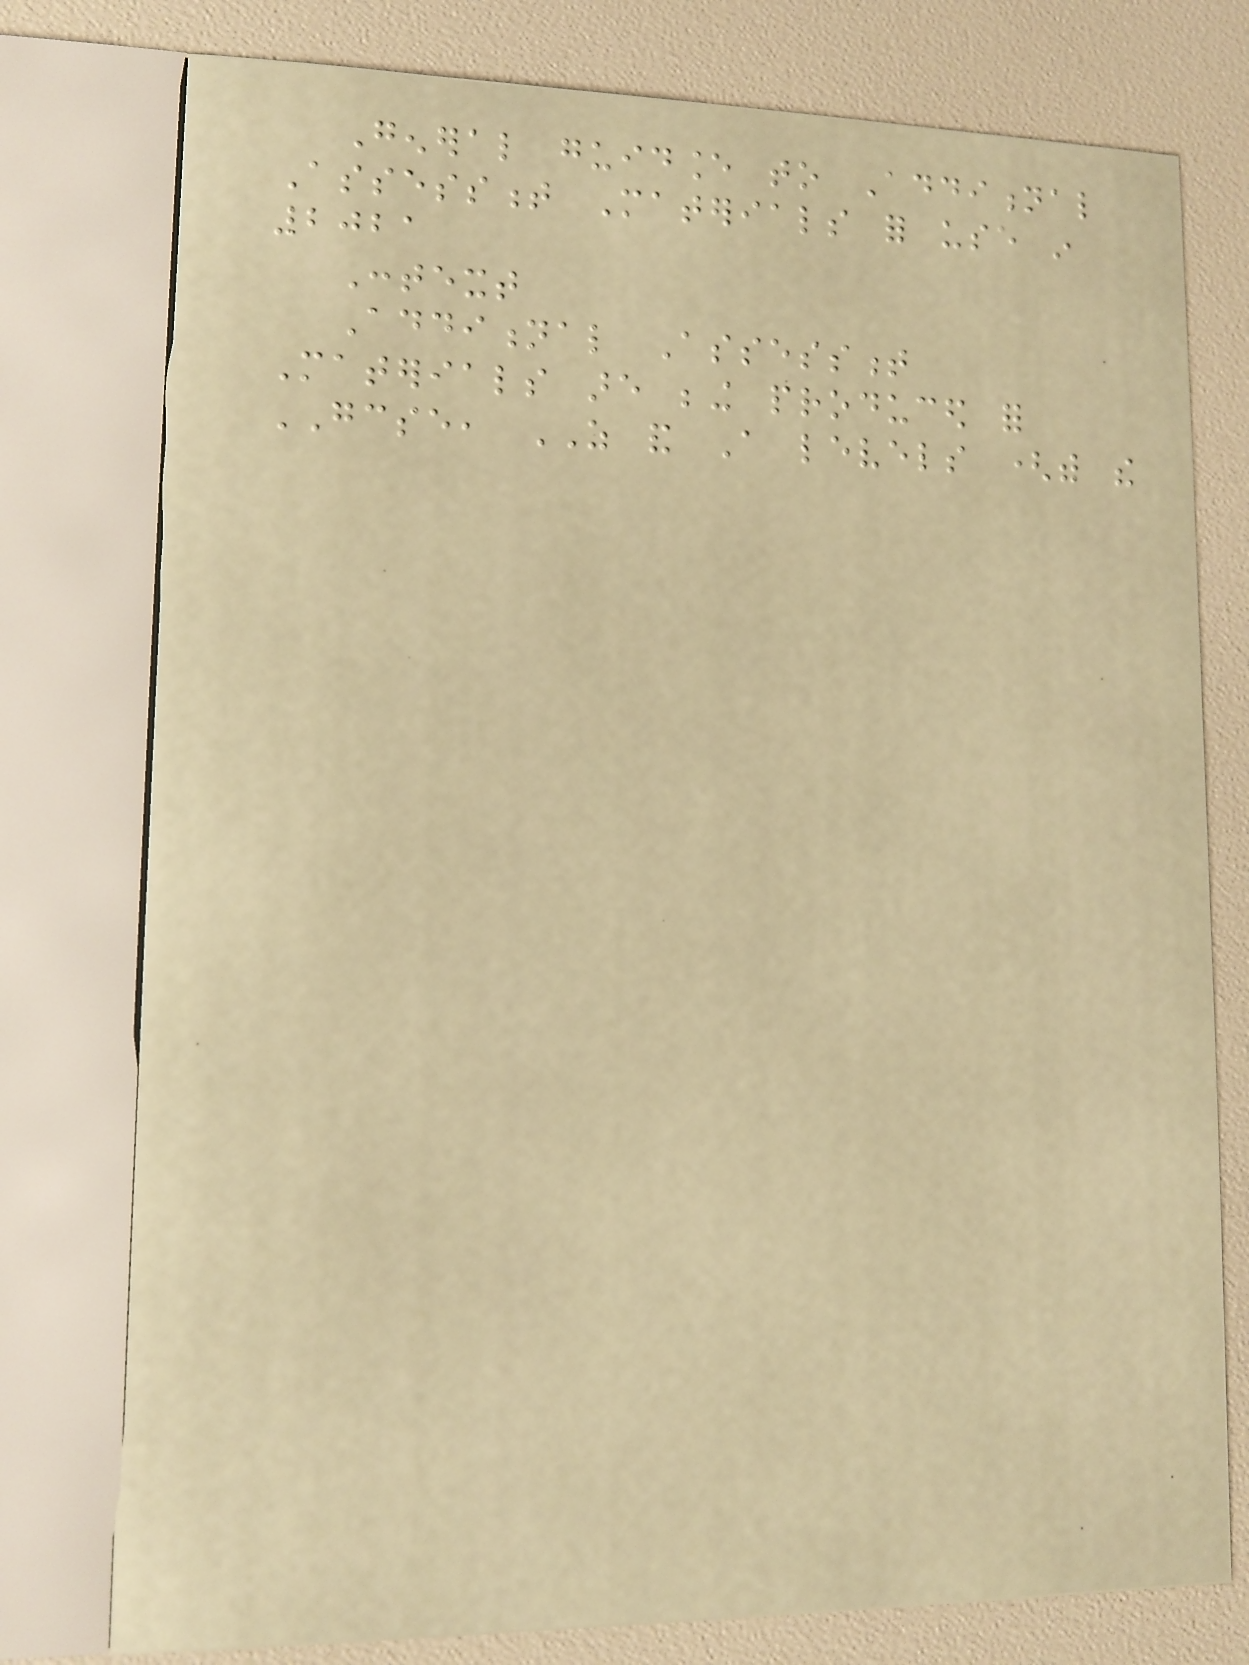General guidance to Additional
Assessment Materials for use in
2021
Context
Additional Assessment
Materials are being produced for
GCSE, AS and A levels (with the
